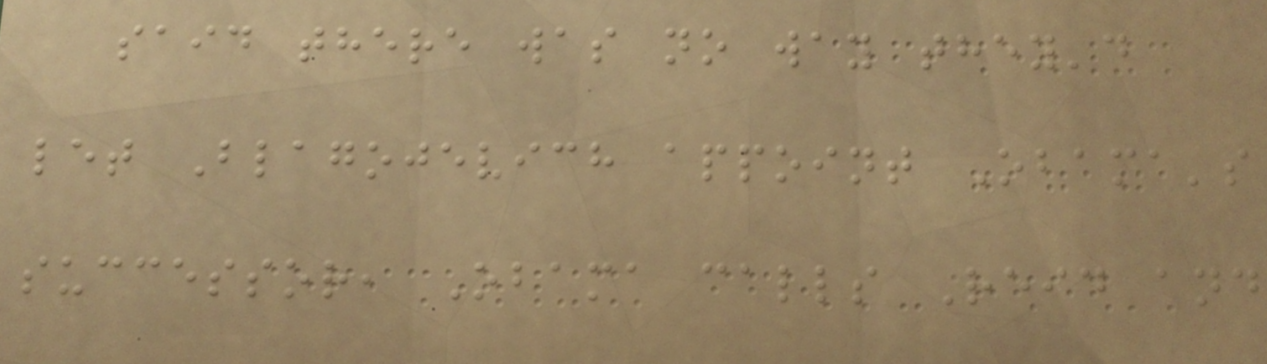said there was no way they'd
let Blagojevich appoint Obama's
successor, Obama calls Reid and
